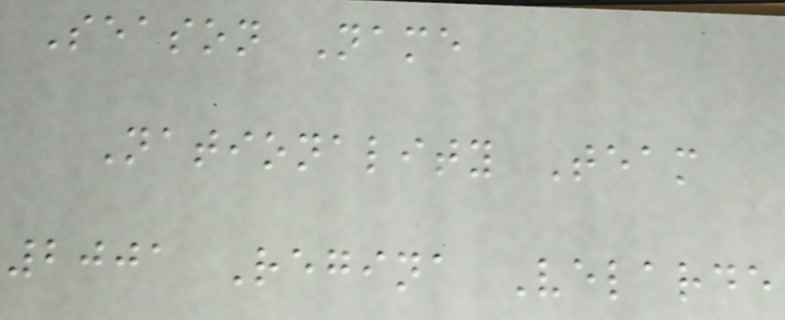Season Name
Nationality Team
2001 Regina Velarde
